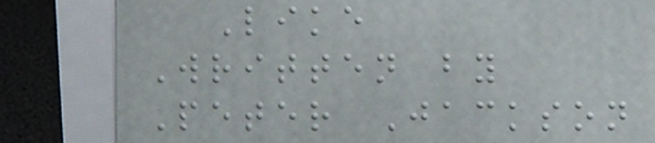Like
Written by
Peter Jackson
